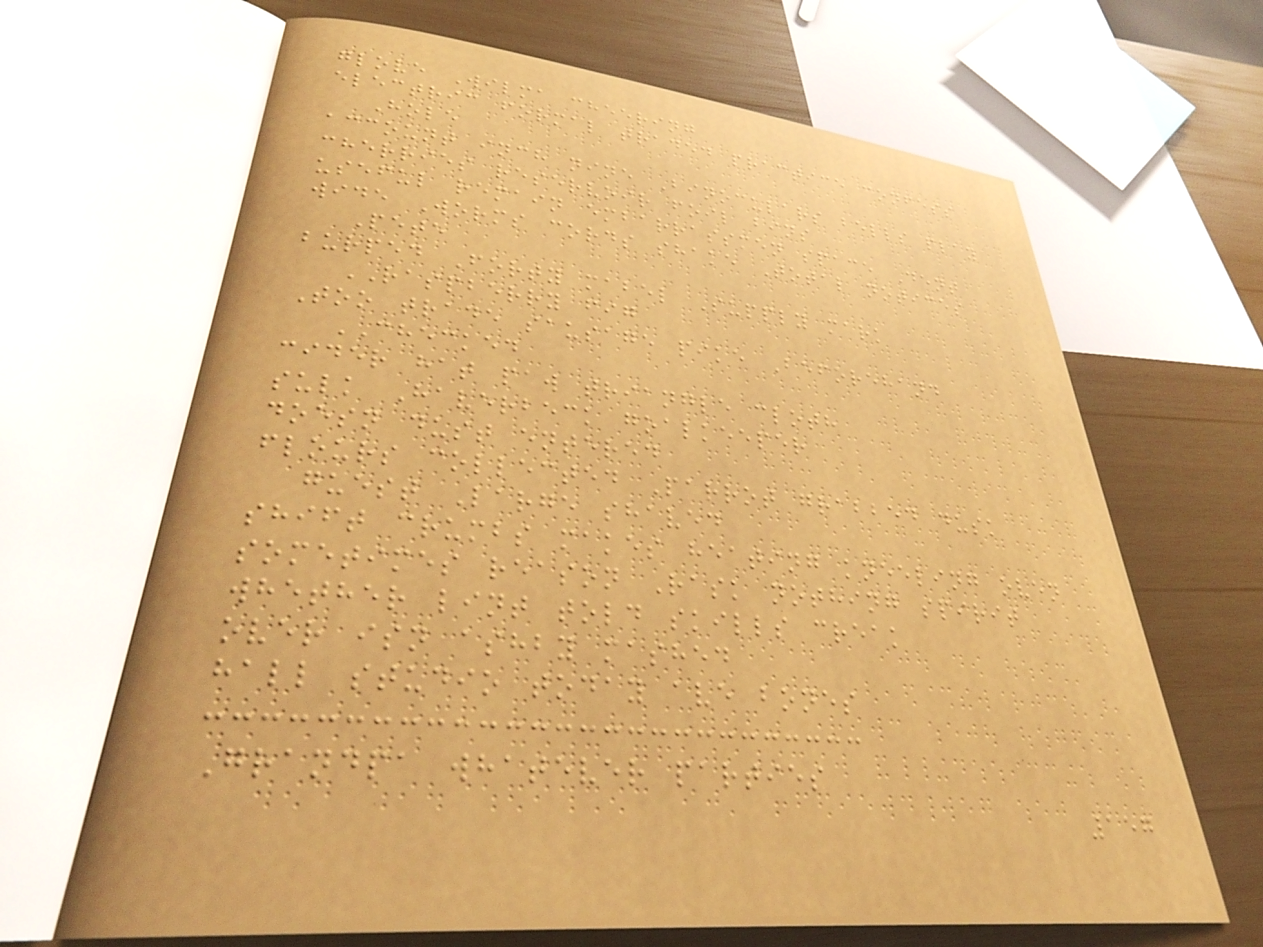glove Wilma cheering
electric formal traded practice confess
Hole
account inch nine Binoculars bells play
cherries reservoir foil bins
useful remain embarrassmen space Dent
wide Worms cords shake Total notices
Pete
burped Forty mabel Supply mark
RASPBERRY fig
Too trade sausage pike Beforehand
CHECKED
cider hat paw triangle cloth
sulk Haverbeck goalkeeper
doesn dust entered
flours collected Parrot grabbed dusk
guest Large shaved
shift crumbs makes heating kneeling oven
sometimes reason Rask nothing spirit
whether lint told skills creak
over isn ashby mashed
hall studio today ave bones
Grandpa whatever parties
157
